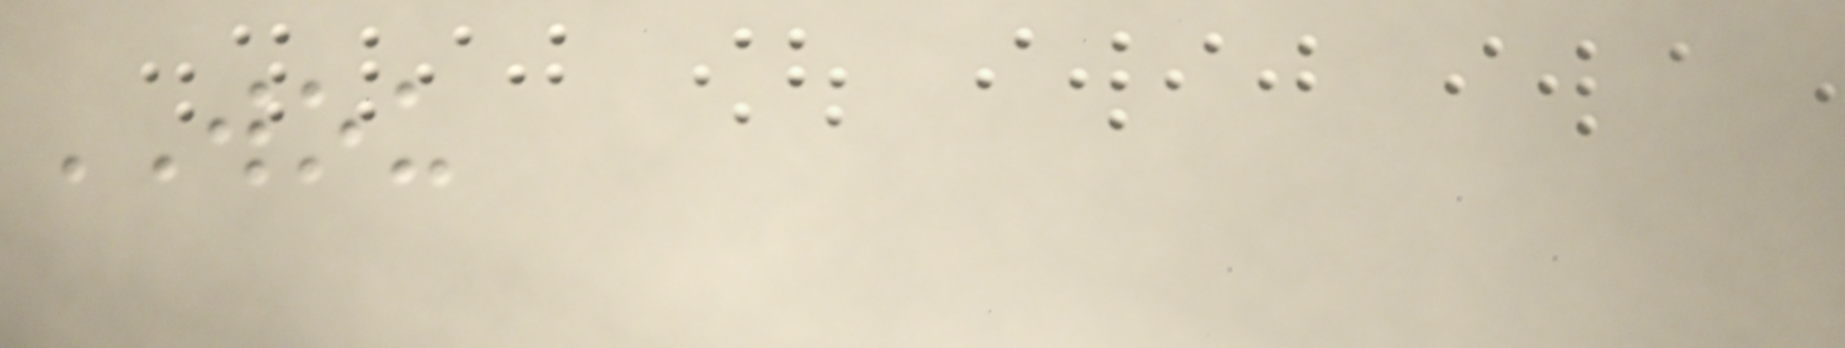WOU
